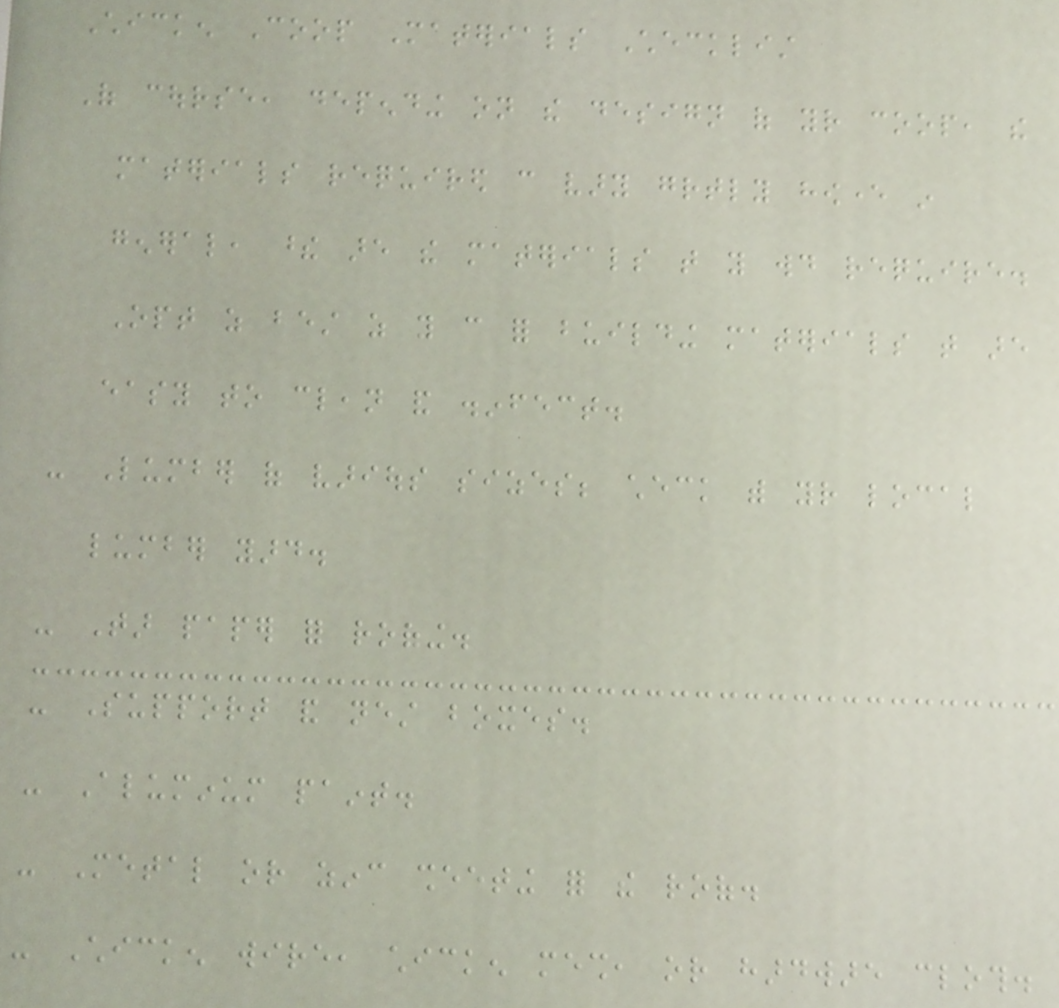Chicken Coop Materials Checklist
Of course, depending on the design of your coop, the
materials required can vary greatly however in
general, these are the materials that you would require.
Opt as best as you can for building materials that are
easy to clean and disinfect.
- Lumber of various sizes; check with your local
lumber yard.
- Tar paper for roofing.
- Support and nest boxes.
- Aluminum paint.
- Metal or zinc sheeting for the roof.
- Chicken wire, chicken mesh, or hardware cloth.
